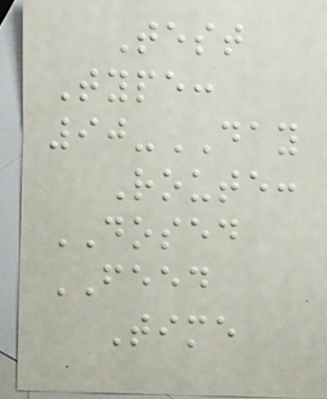Test
Type:
90-DAY
Route:
DOSED
FEED
Time
